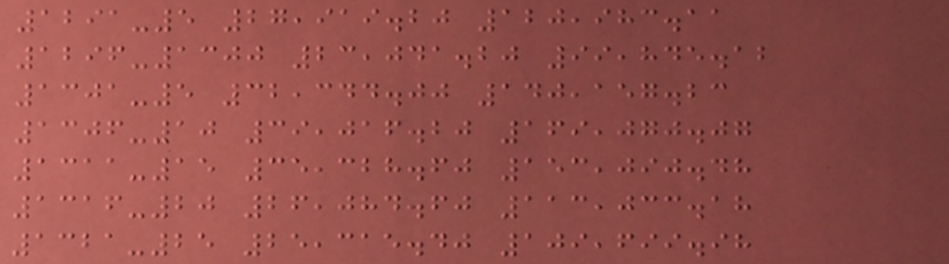1291-5 27,919.20 120,983.11
1296-1300 23,041.20 99,845.12
1301-5 32,344.00 140,157.23
1306-10 39,016.20 169,070.07
1311-15 35,328.60 153,090.48
1316-20 26,084.60 113,033.18
1321-25 25,315.40 109,699.98
